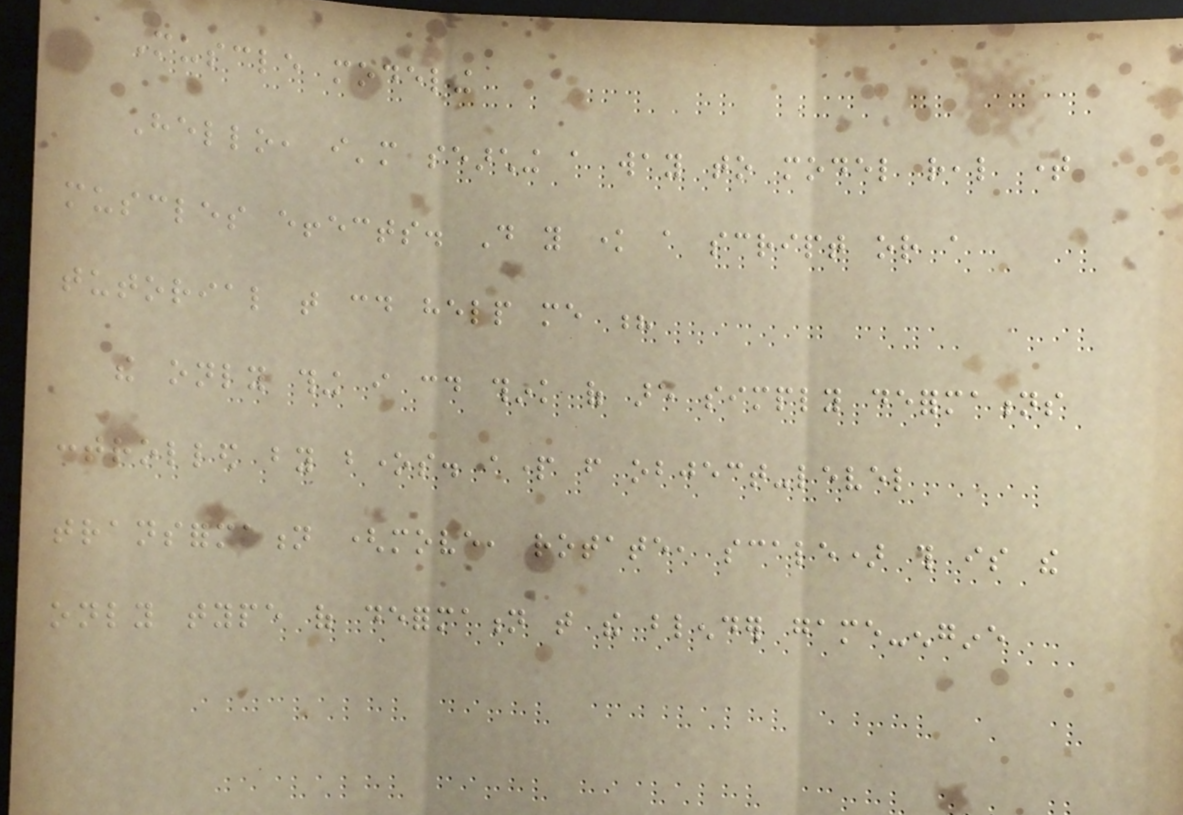Muscle modeling
Hello, i'm searching a way to model real time
muscles effects. Do you know a script or a
tutorial that could help me ?
the only thing i could think of are simply deformations
controlled by bones. apart from object-level
transformation (move, rotate, scale) this is the
only type of deformation that the blender game-engine
